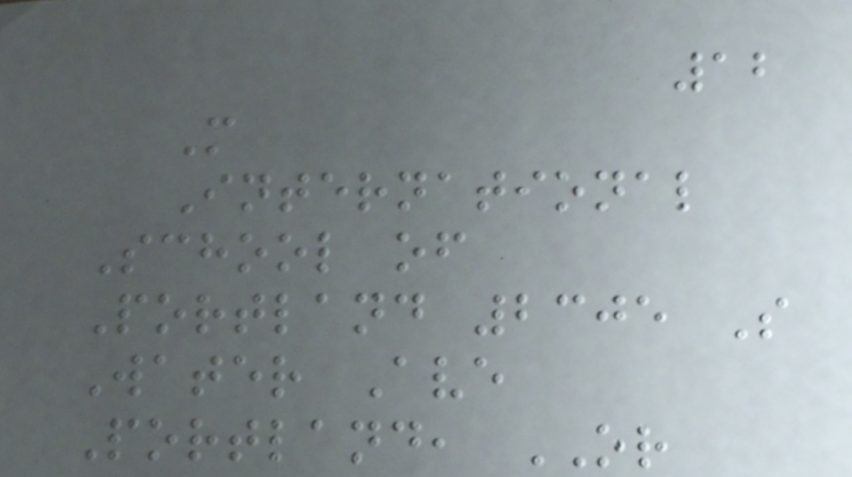12
M
International
School of
Portland 2305 S
Water Ave
Portland, OR
